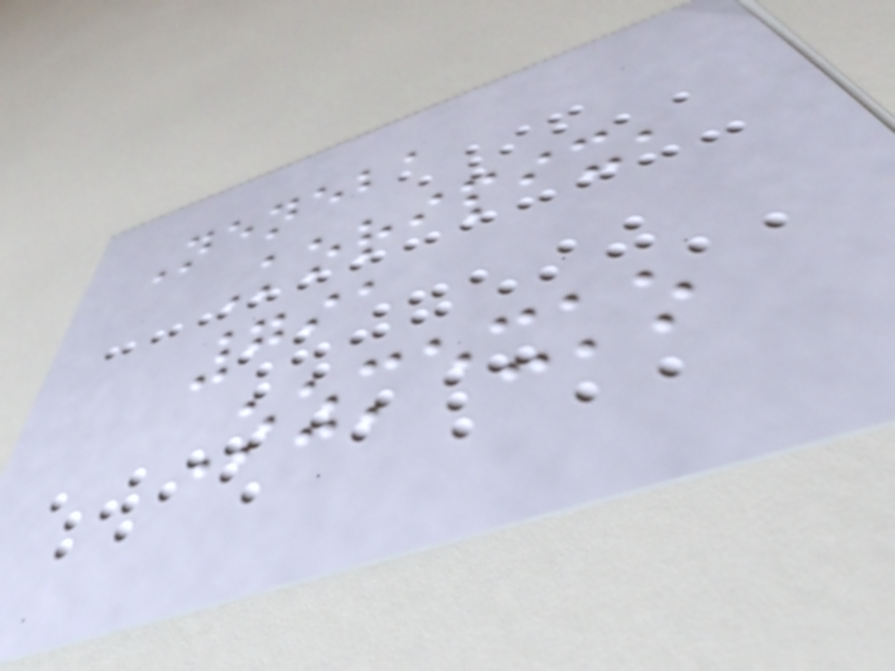Neneba
Koripix,
791
Ozmexko
